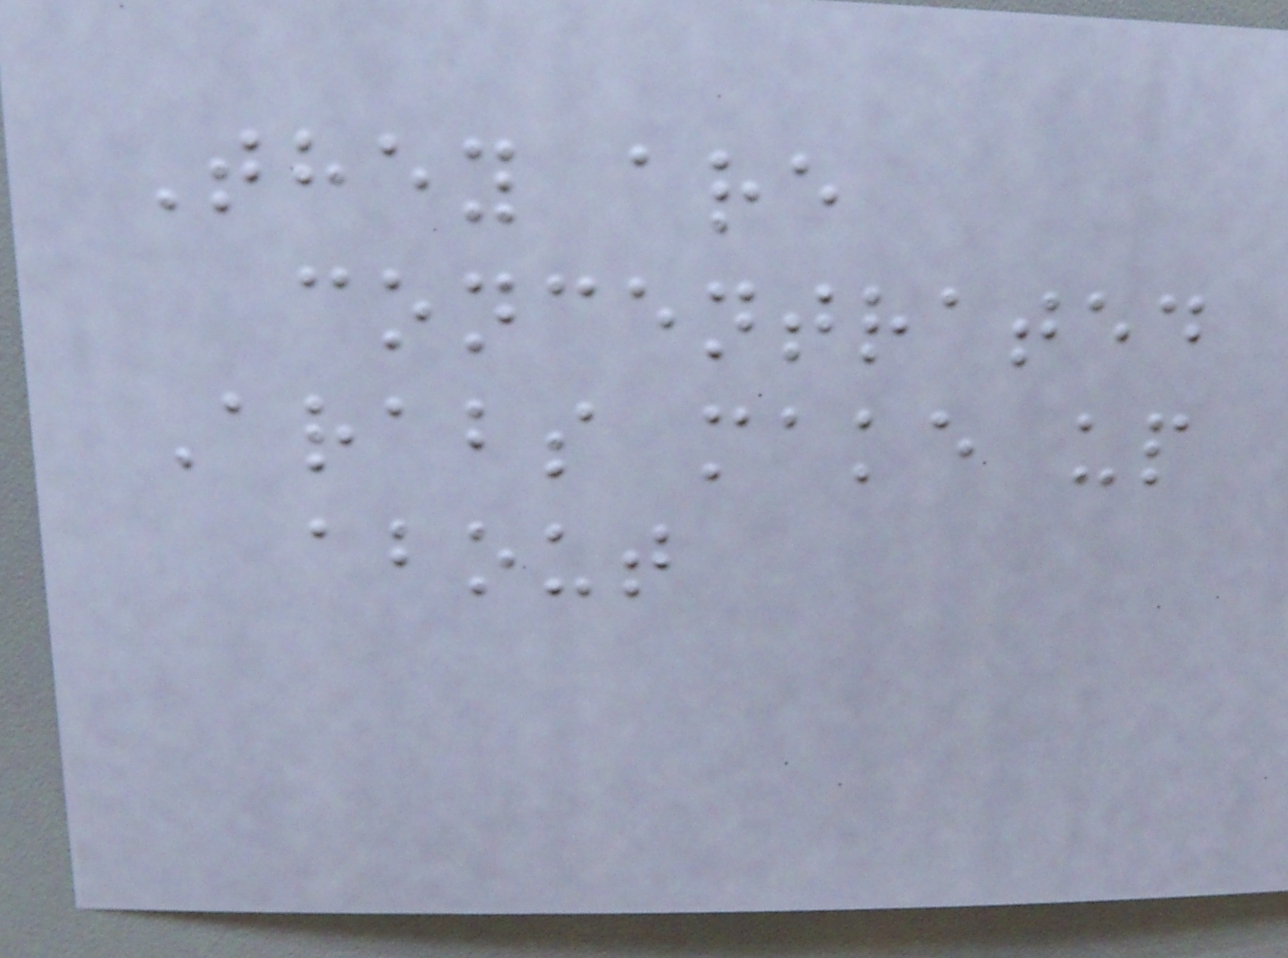They are
concentrated
Arabs make up
about
